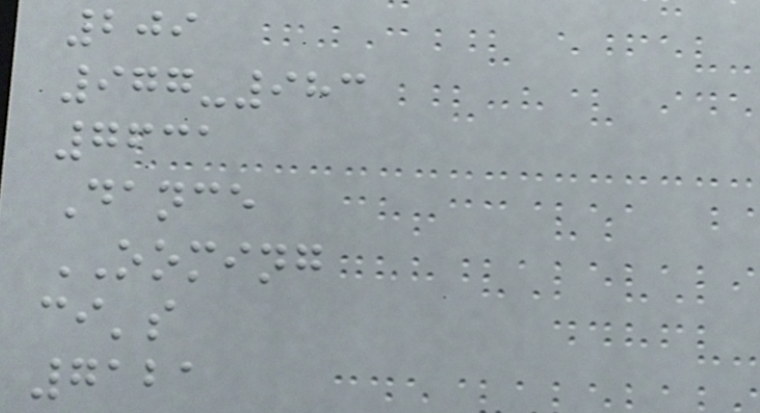209
977-983
7631
Dance
OOMING
ci's
7121
